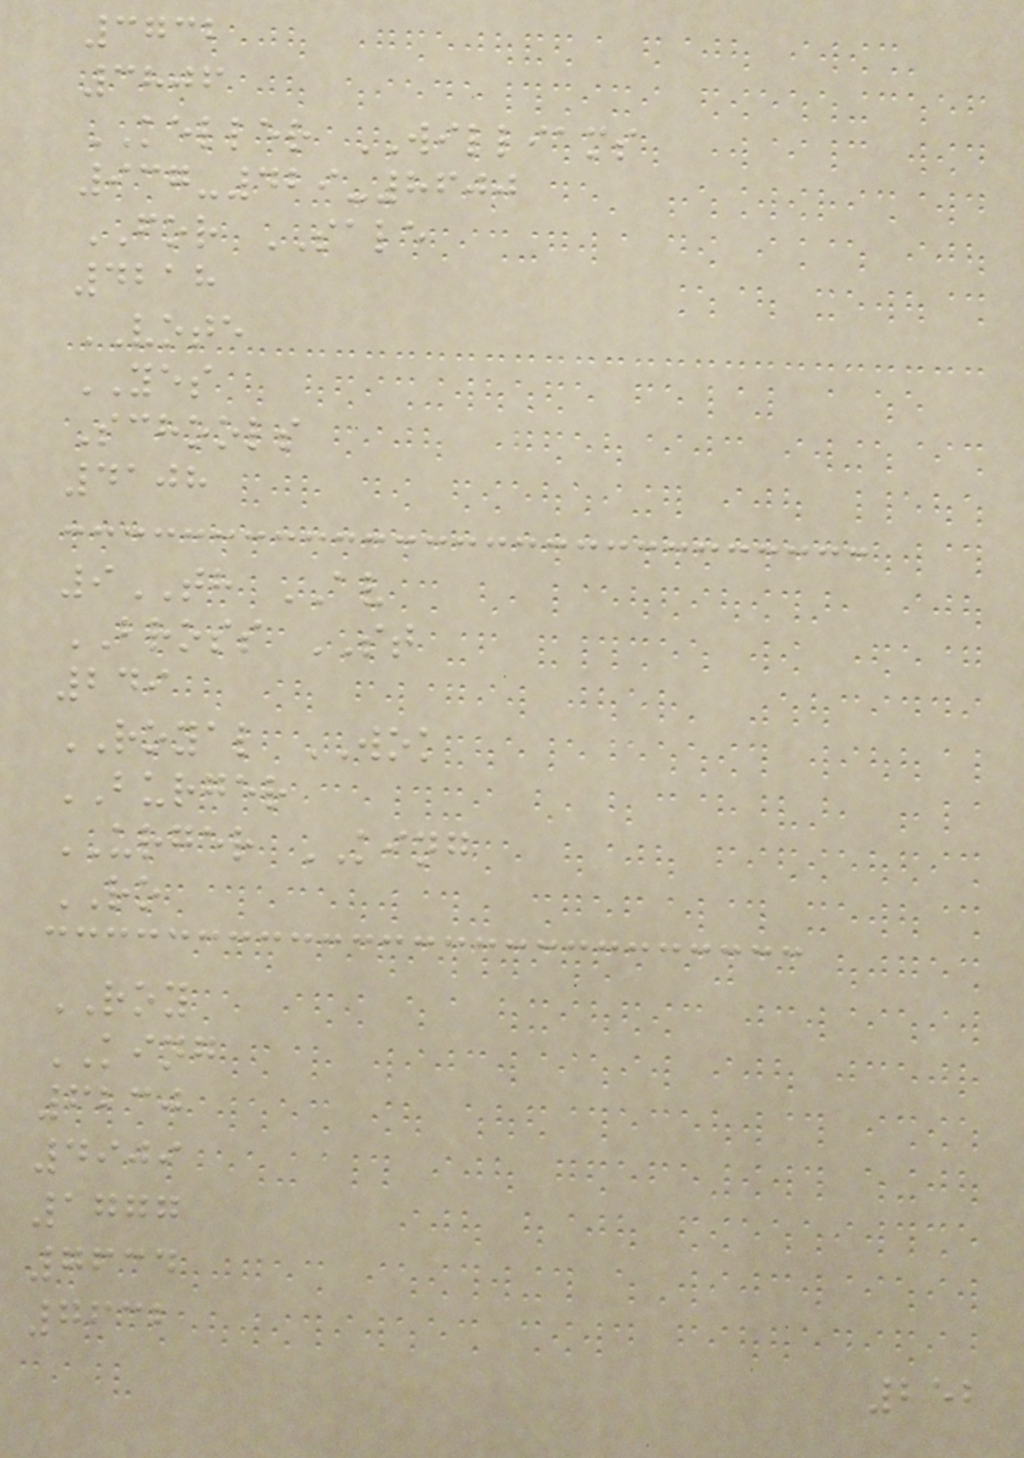3732
3806
KELLER WILLIAMS
937-429-8600
FOR SALE
4218
VOTE
YES
Schools
4108
9TH AV
BROSS ST
249
ROYAL WOK
BURGER
URGER KING
RO
ROY
KING
6230
4909
1777
7634
7632
252
